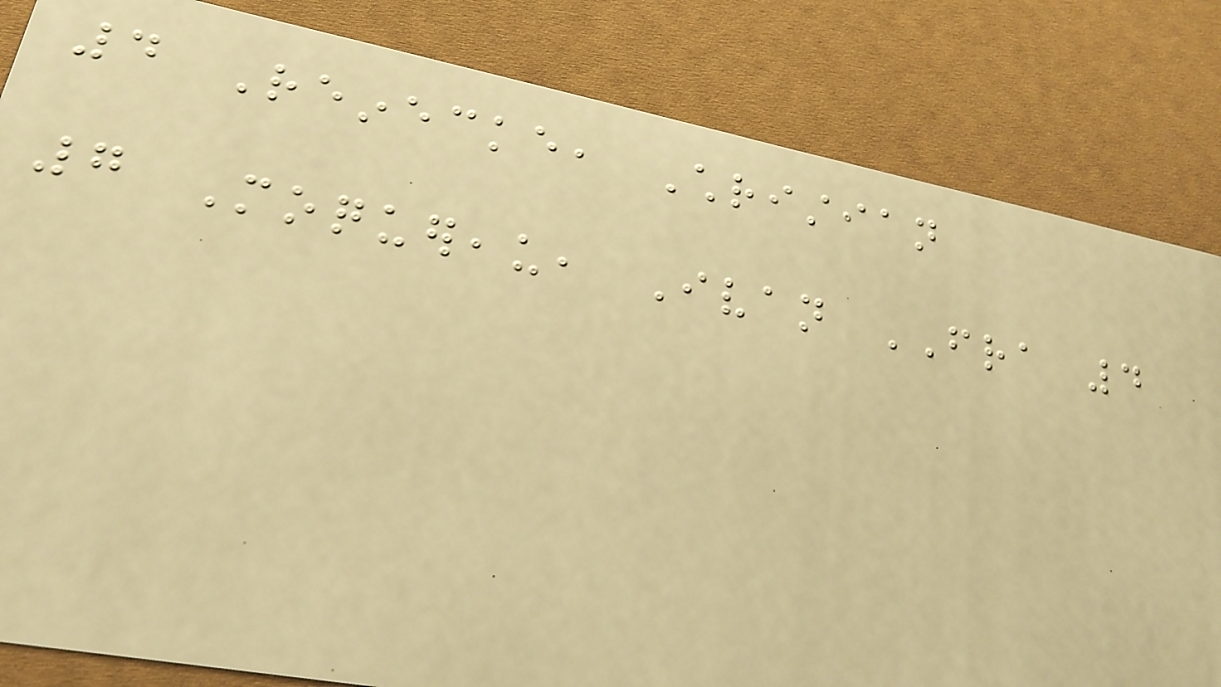4 Reinecke, Christian
7 Moquereau, Ivan FRA 4
